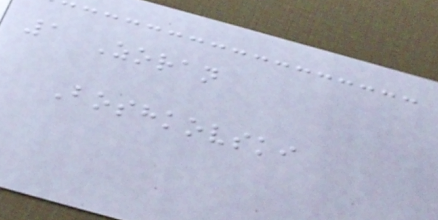1 Zoran
Boshkovski
